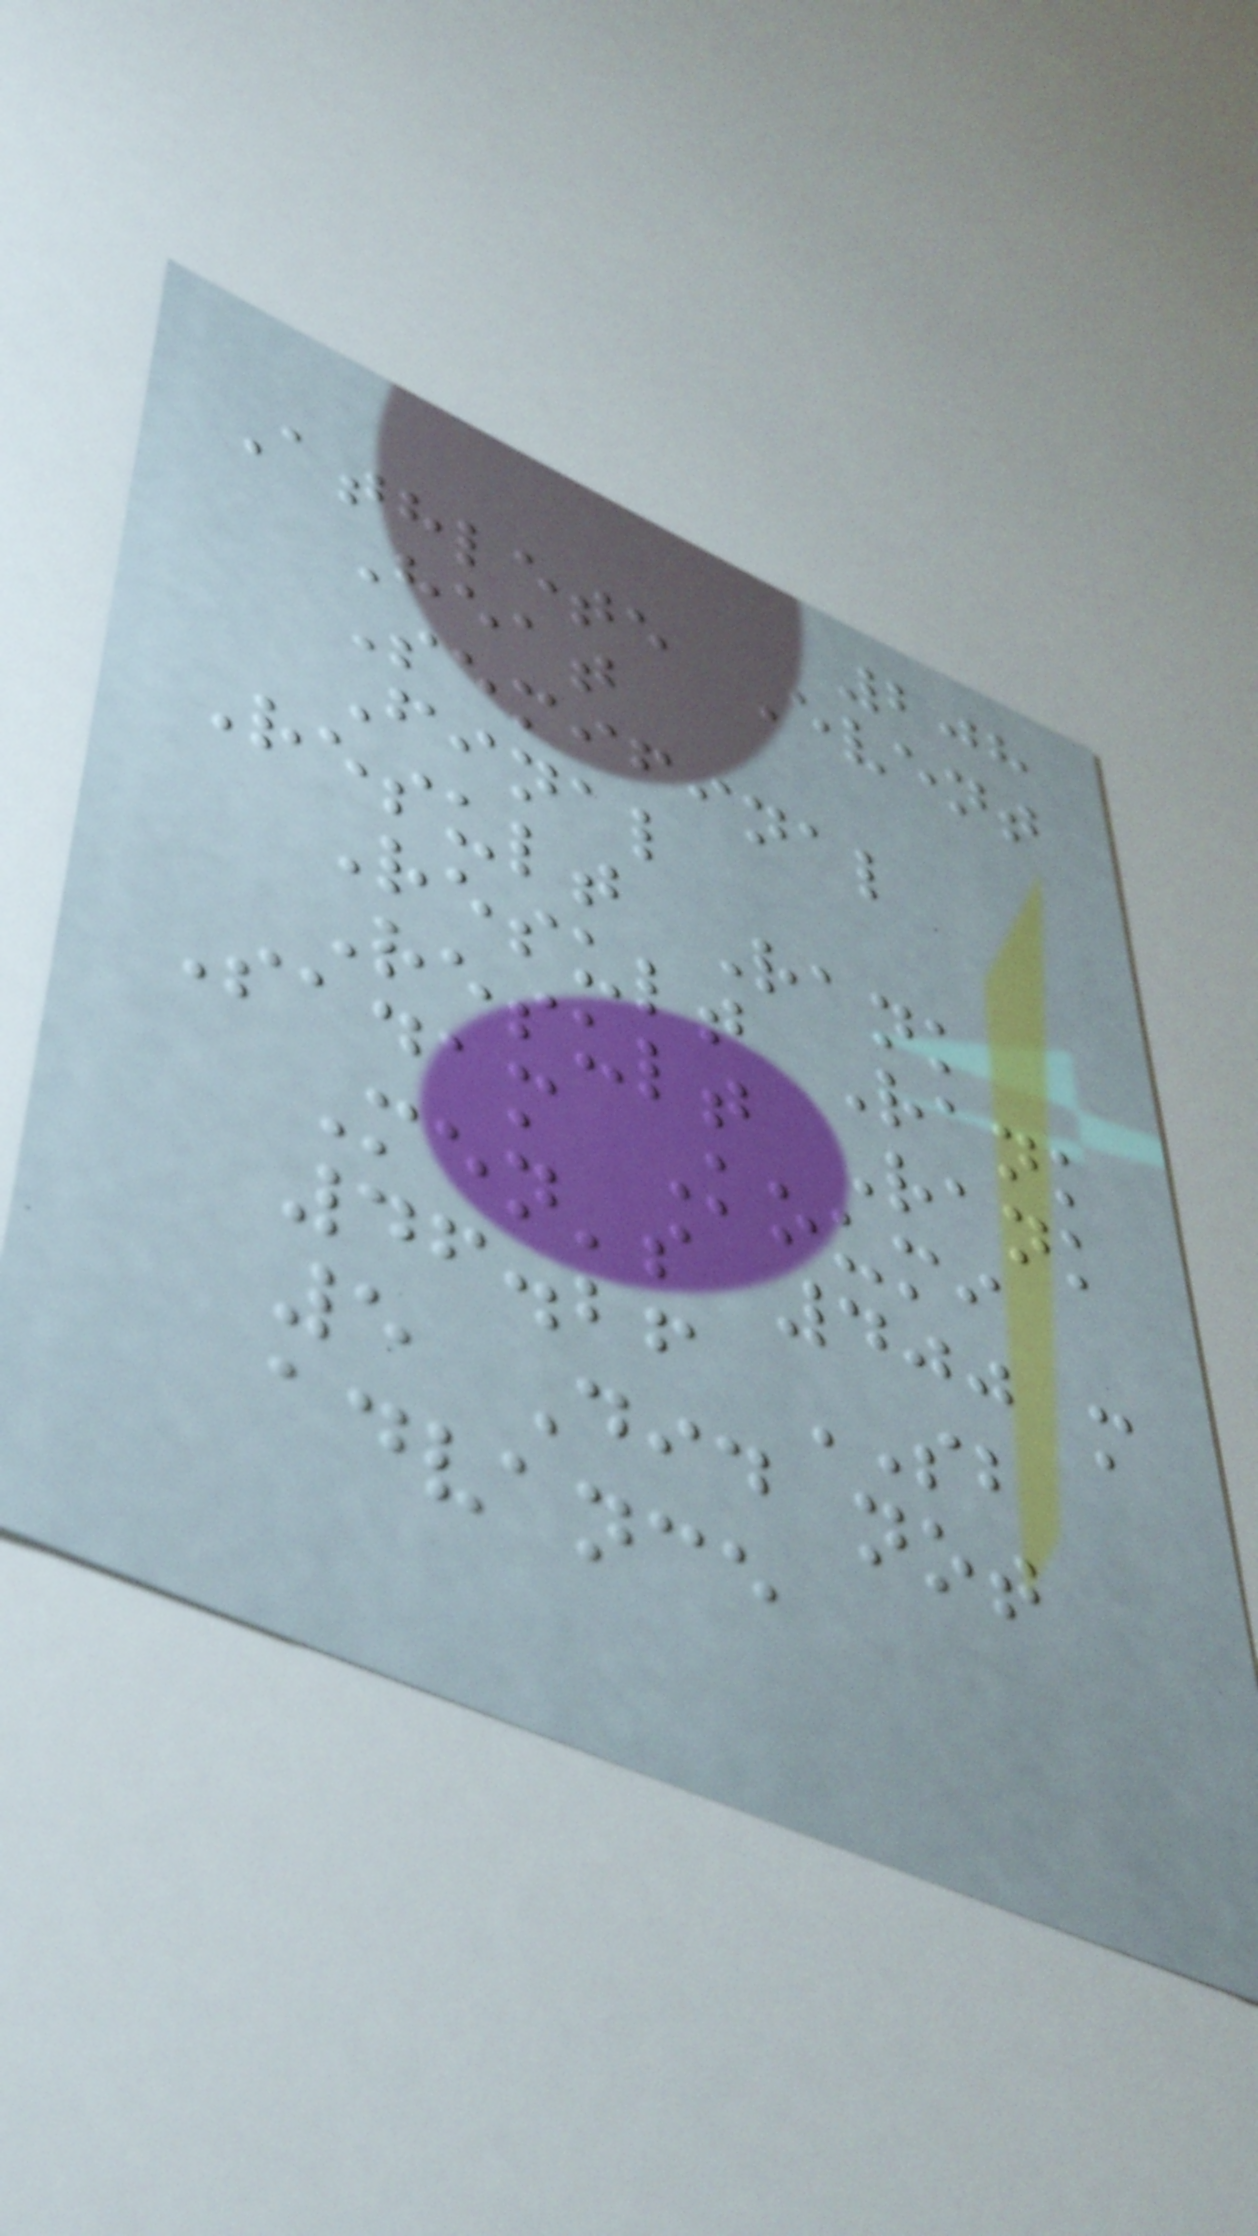208
Athlete Event
Heat
Semifinal
Final
Result Rank
Result Rank
Result Rank
Sadam Koumi
Men's 400 m
46.26 SB
5 Did not
advance
